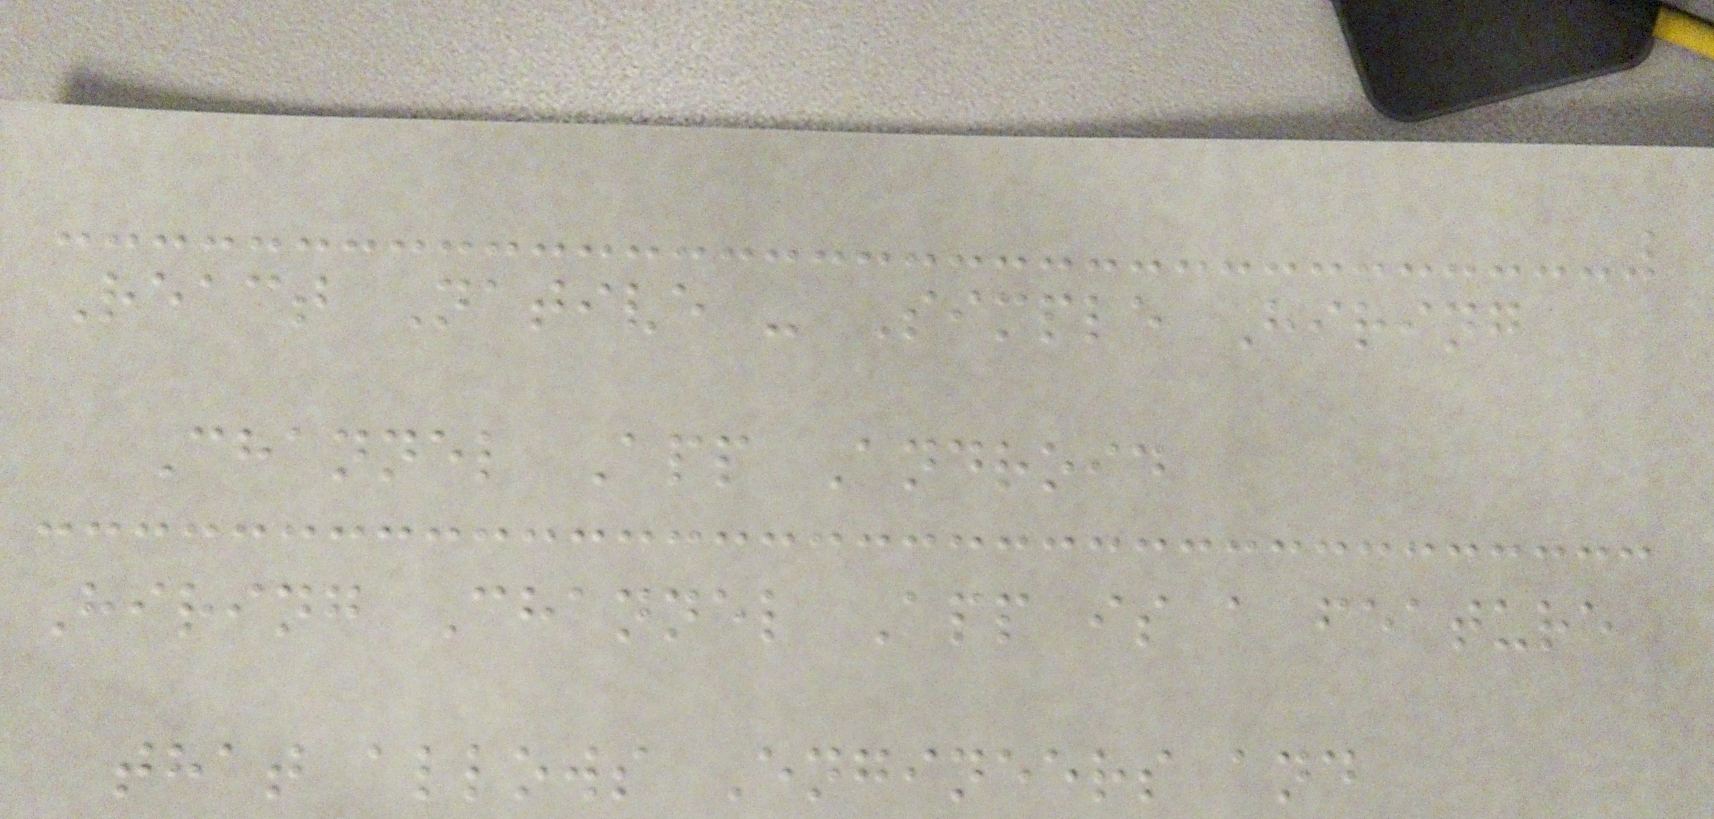React Native - Simple Hiring
Channel App Android
Hiring Channel App is a feature
that allows Engineers and
